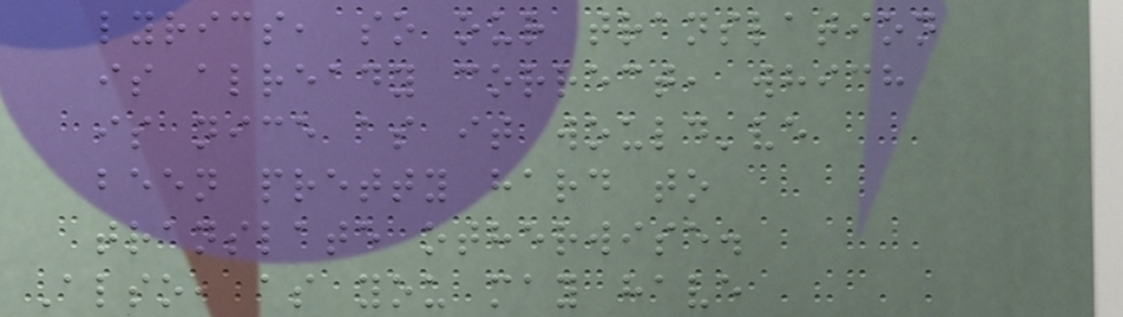lyrics, so our translation
is already correct, which
is nice as it would've
been pretty hard to
translate otherwise.
Also, as you may have
